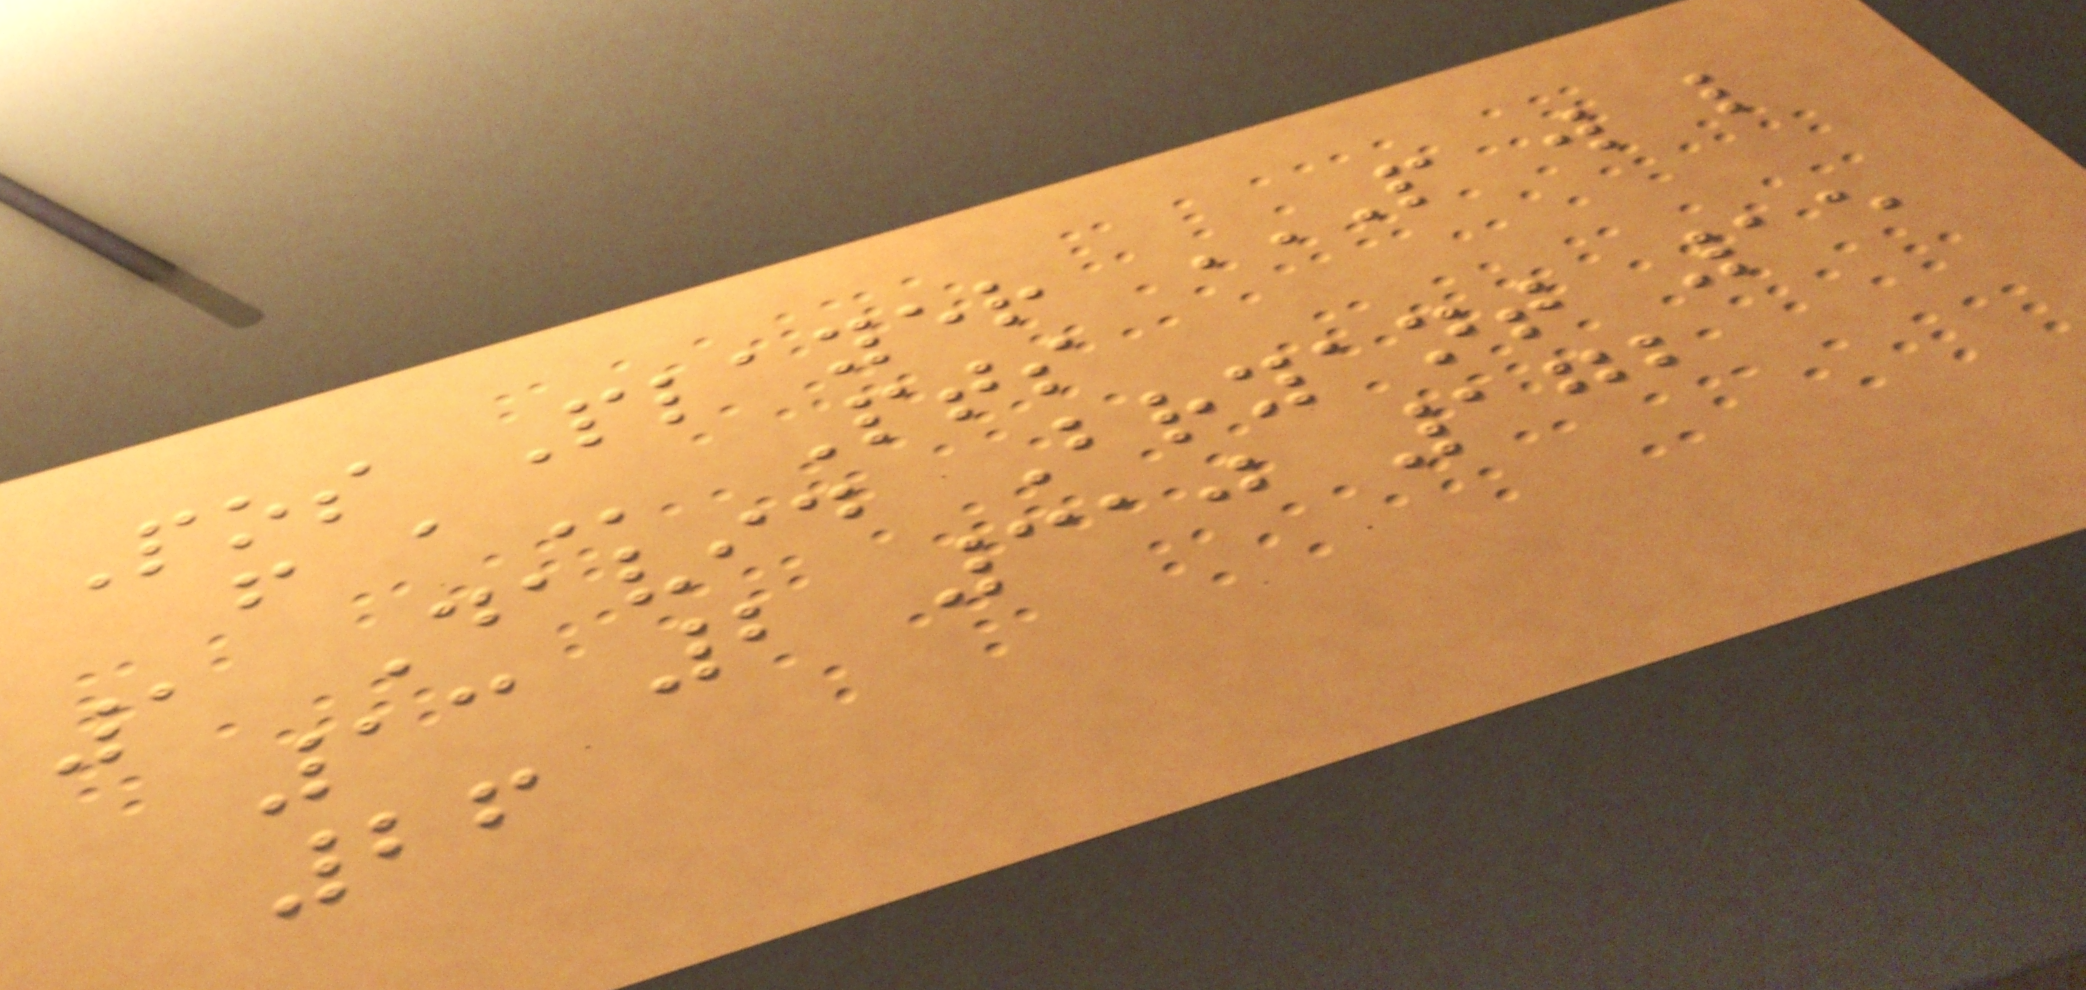Pos Player P W L
F A Pts
1 David Bryant 15
13 2 310 172
26
